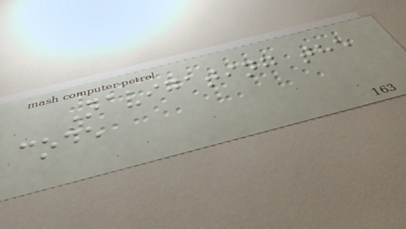Navigating the
code
